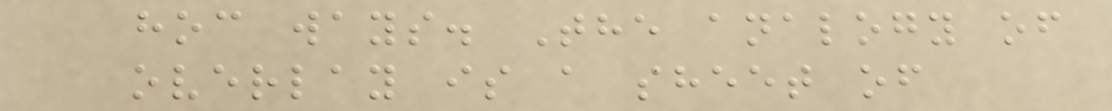hoc ways. The analogy of
overlay is a sheet of
